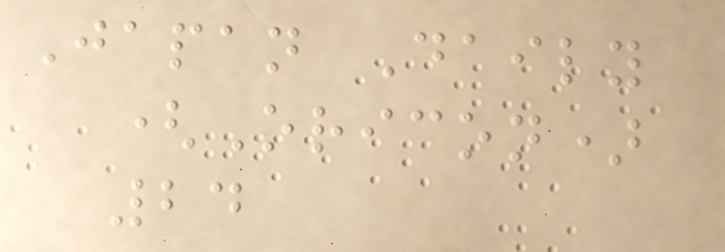Japan Daily
(Oricon)
24
